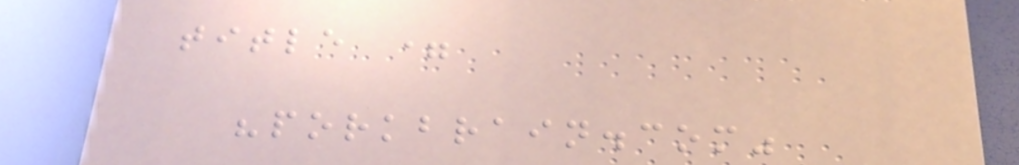title =
"porkbrain.com"
